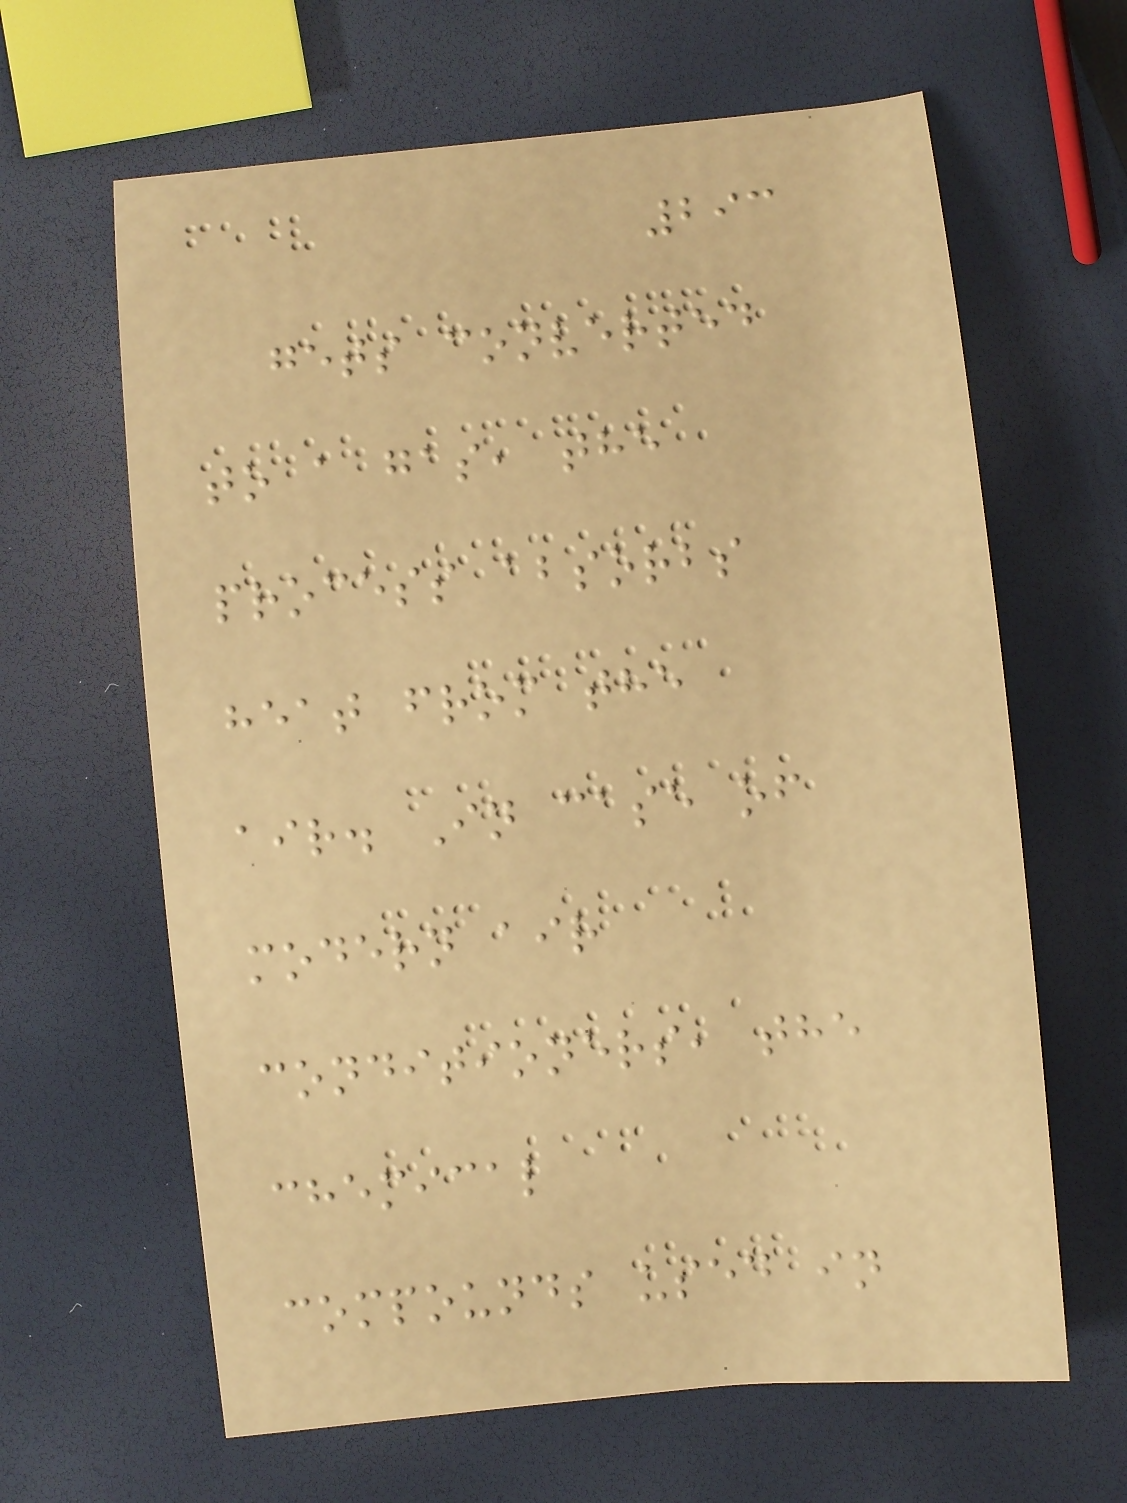293
gets converted
to a gas, the
process absorbs
heat from the
air. In case of
modern air
conditioners, the
chemical
compounds used in
